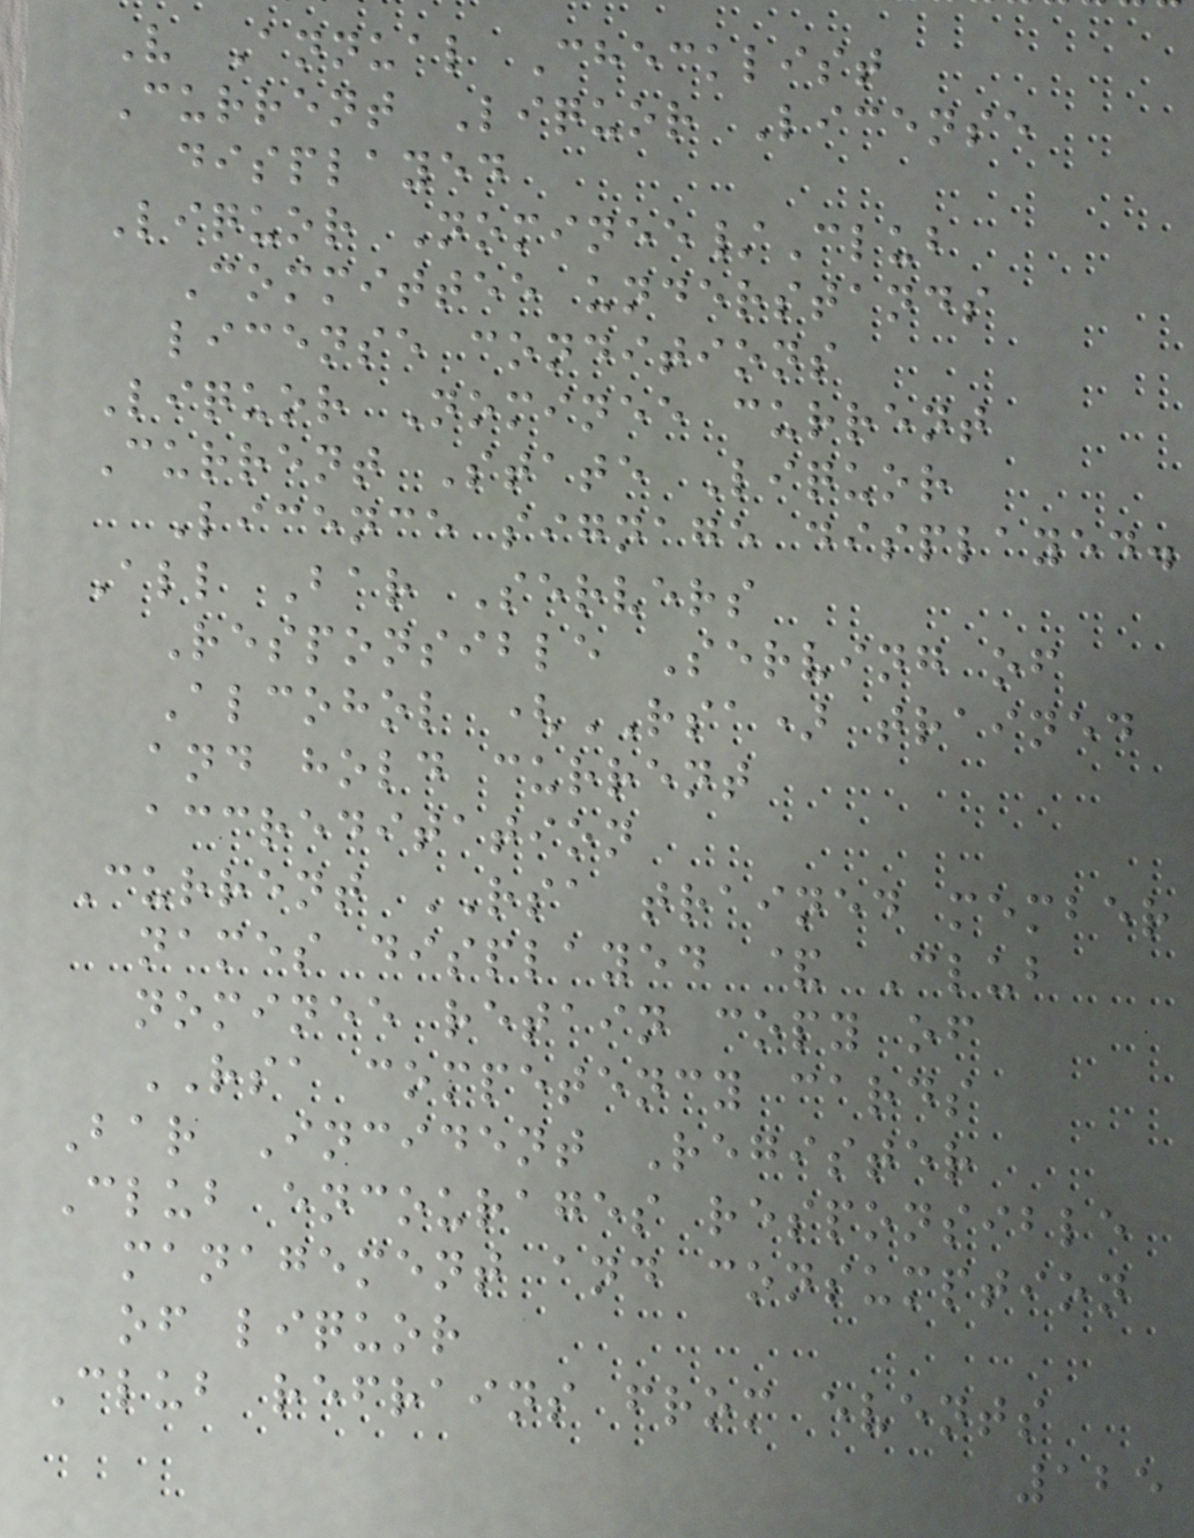V Annual Checklist
Current Liquor License
displayed
Liquor Nominee/Club
Committee understands
license conditions
Liquor Nominee current
Current State Liquor
Licence signage displayed.
All Bar Servers
Responsible Serving of
Alcohol (RSA) trained
and hold current
accreditation
Current RSA trained member
names displayed & Club
nominee retain copy of
RSA competency cards
Bar Incident Register
Club encourages responsible
management and consumption
of liquor
Club refrains from events
125
